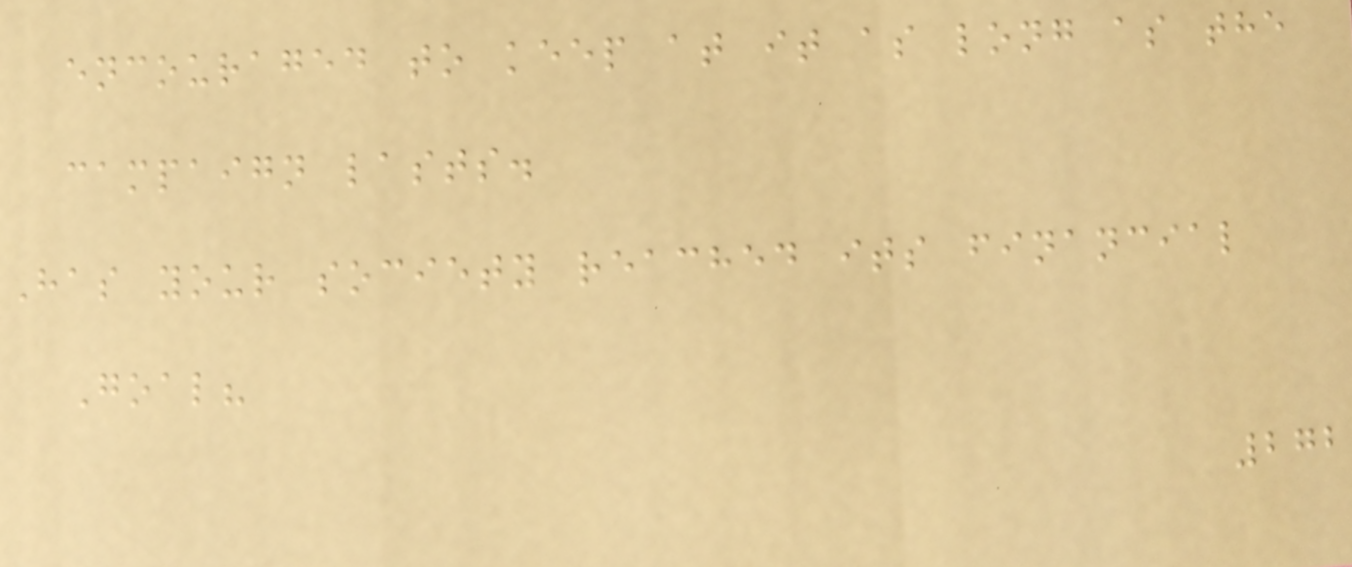encouraged to keep at it as long as the
campaign lasts.
Has your society reached its financial
Goal?
272
